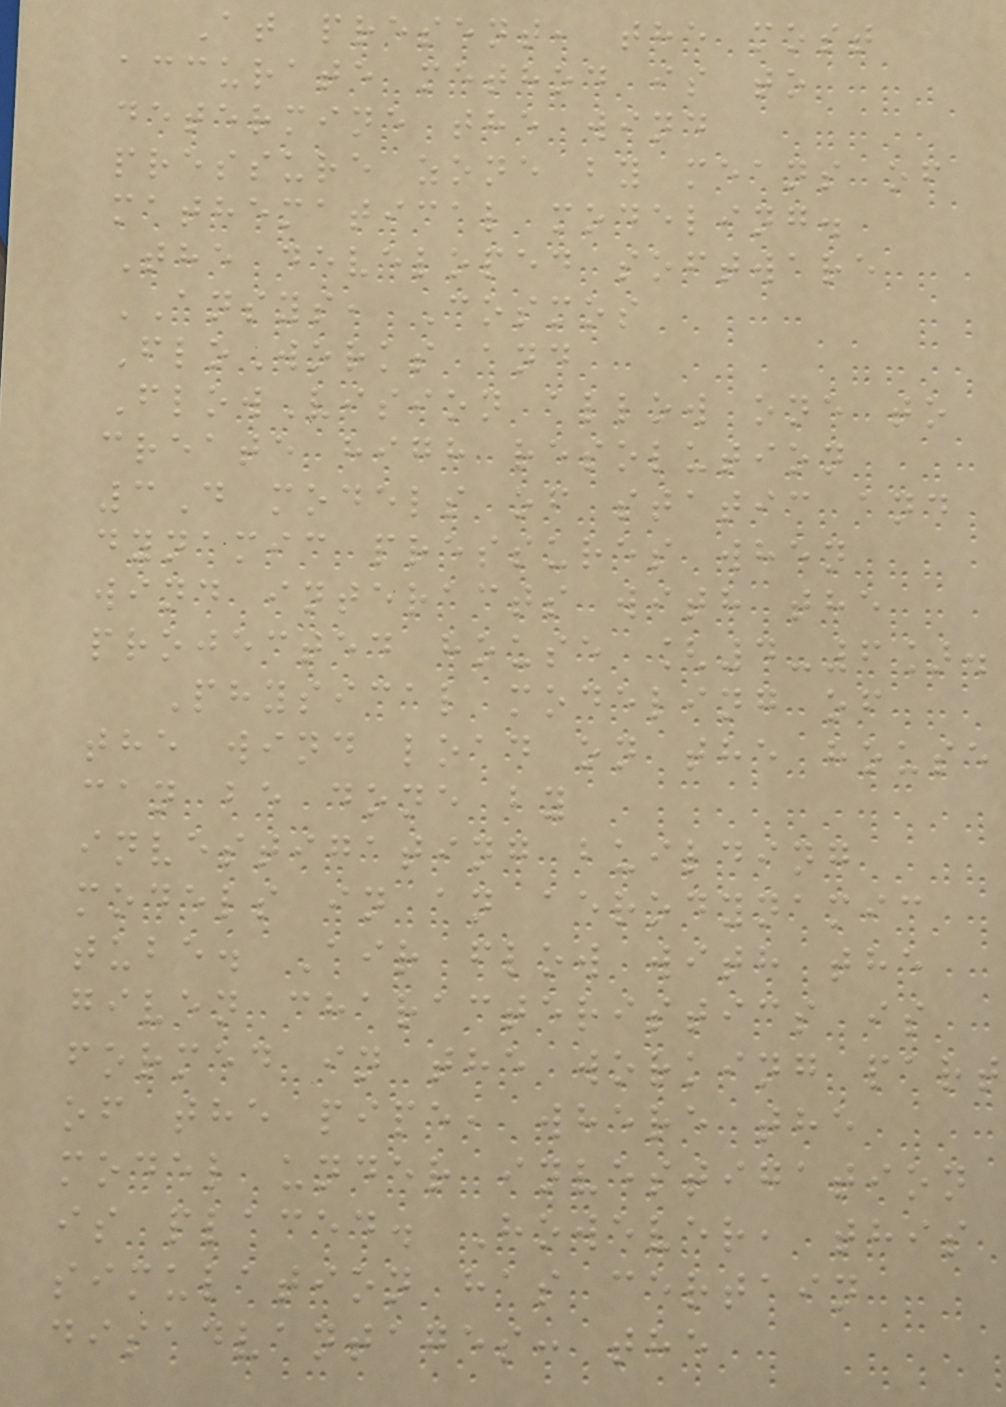At present, the most
accurate method is to
determine the wind
pressure zone by means of
mathematical modeling.
The developed software
ANSYS, Cosmos
FloWorks and
FlowVision allow one to
create high resolution
3D models of static and
dynamic pressures when
wind interacts with the
projected house [4-6].
Physical modeling of
the wind load on the house
can be done by
investigating building
models in an aerodynamic
tube. Air flow with the
given characteristics is
formed in the working part
of the pipe, where the
model under investigation
is placed. However, this
simulation has certain
disadvantages: the
